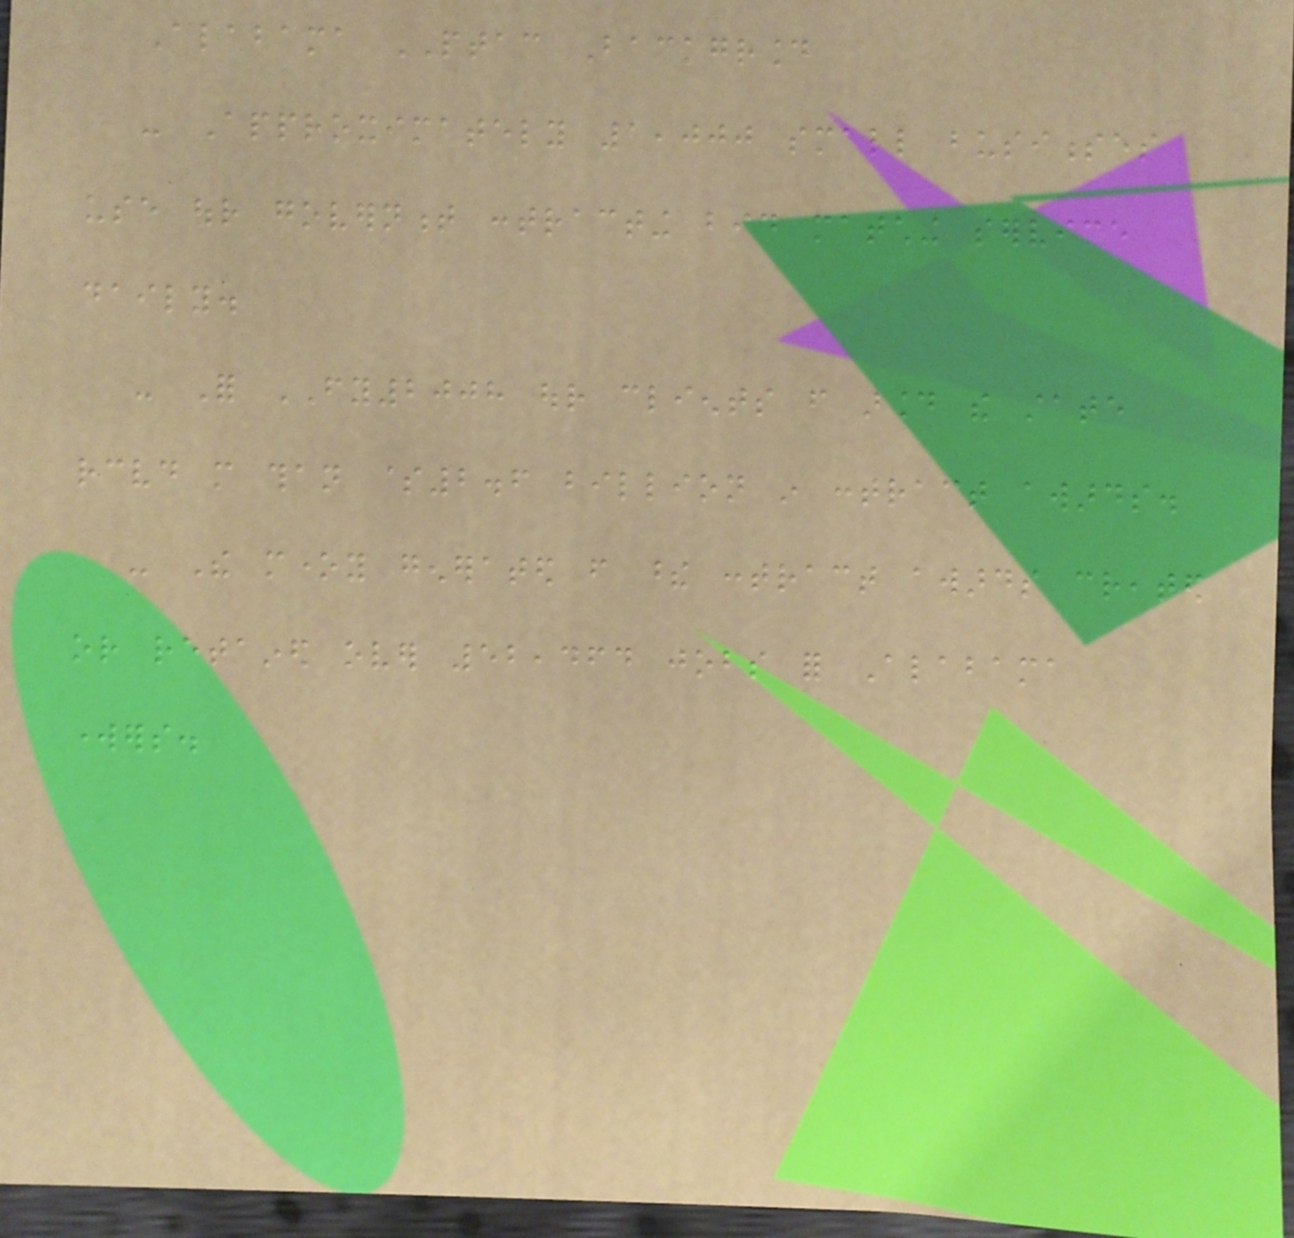Alabama PTAC Background
- Approximately 1,000 small businesses
use our government contracting bid matching service
daily.
- For FY2008 our clients from around the state
received more than $2.6 billion in contract awards.
- The money generated from these contract awards created
or retained over 52,464 jobs for Alabama
workers.
